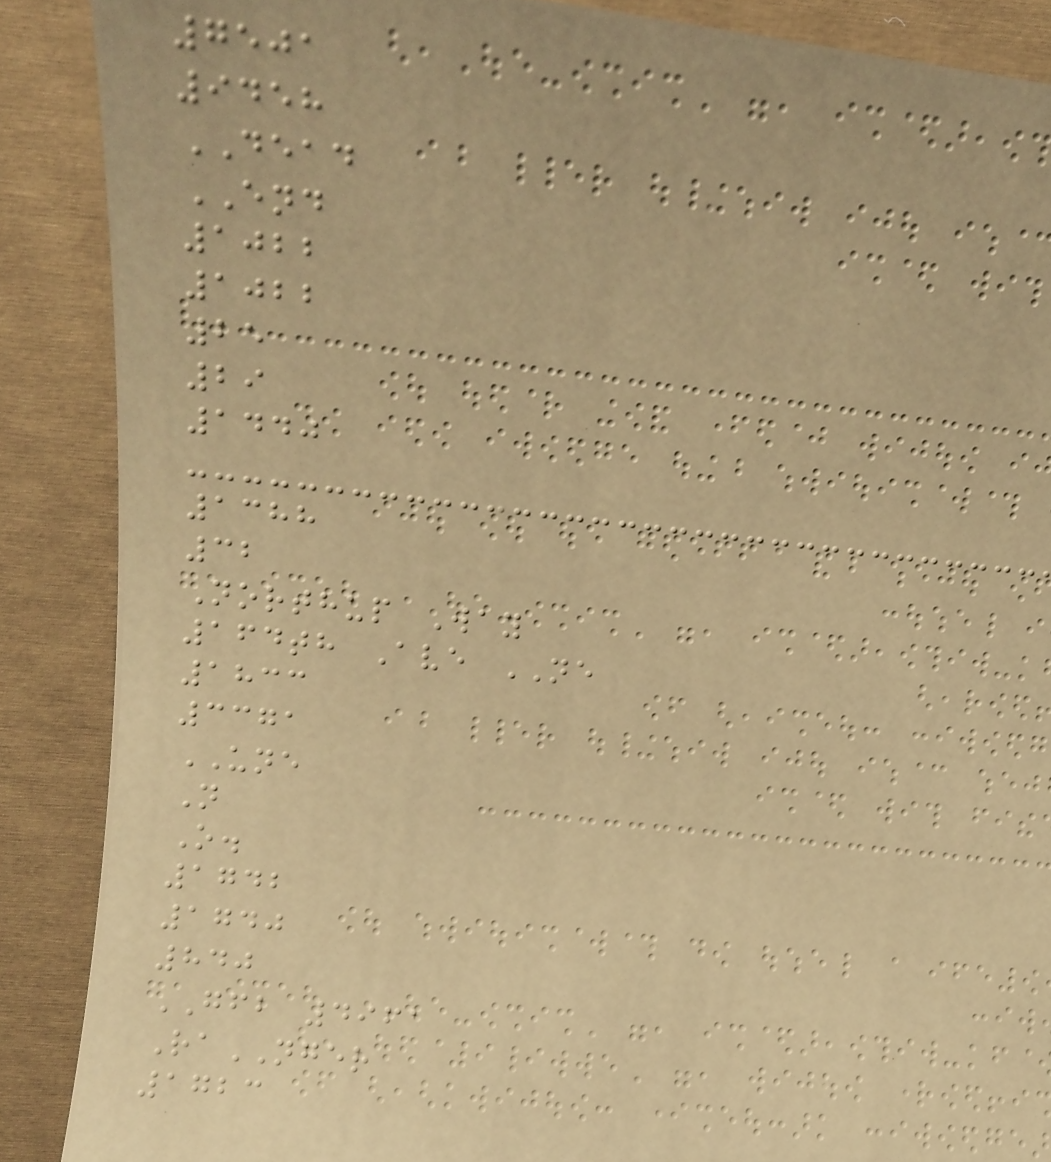7501
9458
DEAD
END
1022
1022
25
29
1440
1388
32
Northup Way
164th Ave NE
1833
3371
UNE
N
O.
1742
1740
840
GFB 4961
RaNGER
1723
